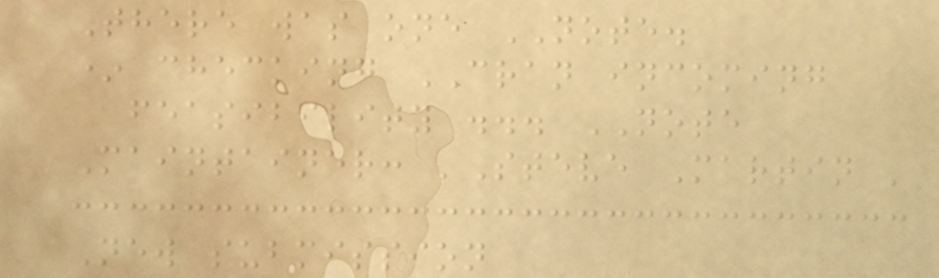There was one NOTE.
* checking CRAN incoming
feasibility ... NOTE
Maintainer: 'Steve Martin '
New submission
